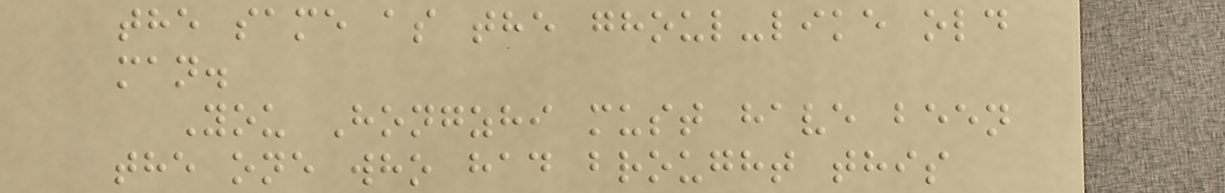the same as the ghoul-like old
man.
You Hongzhi must have been
the one who had brought this
